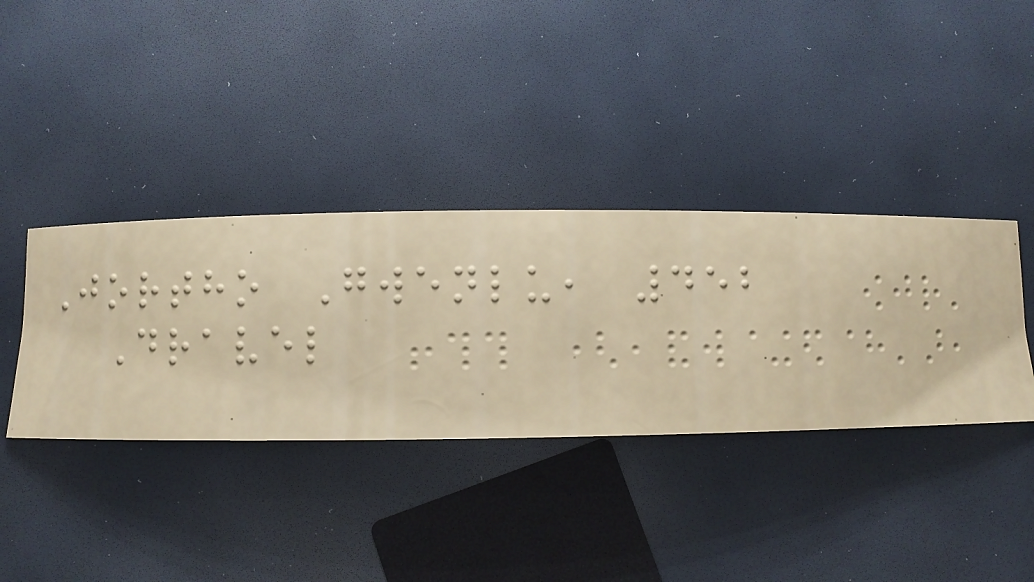Jortho Gwenlu, 452
Dravel
